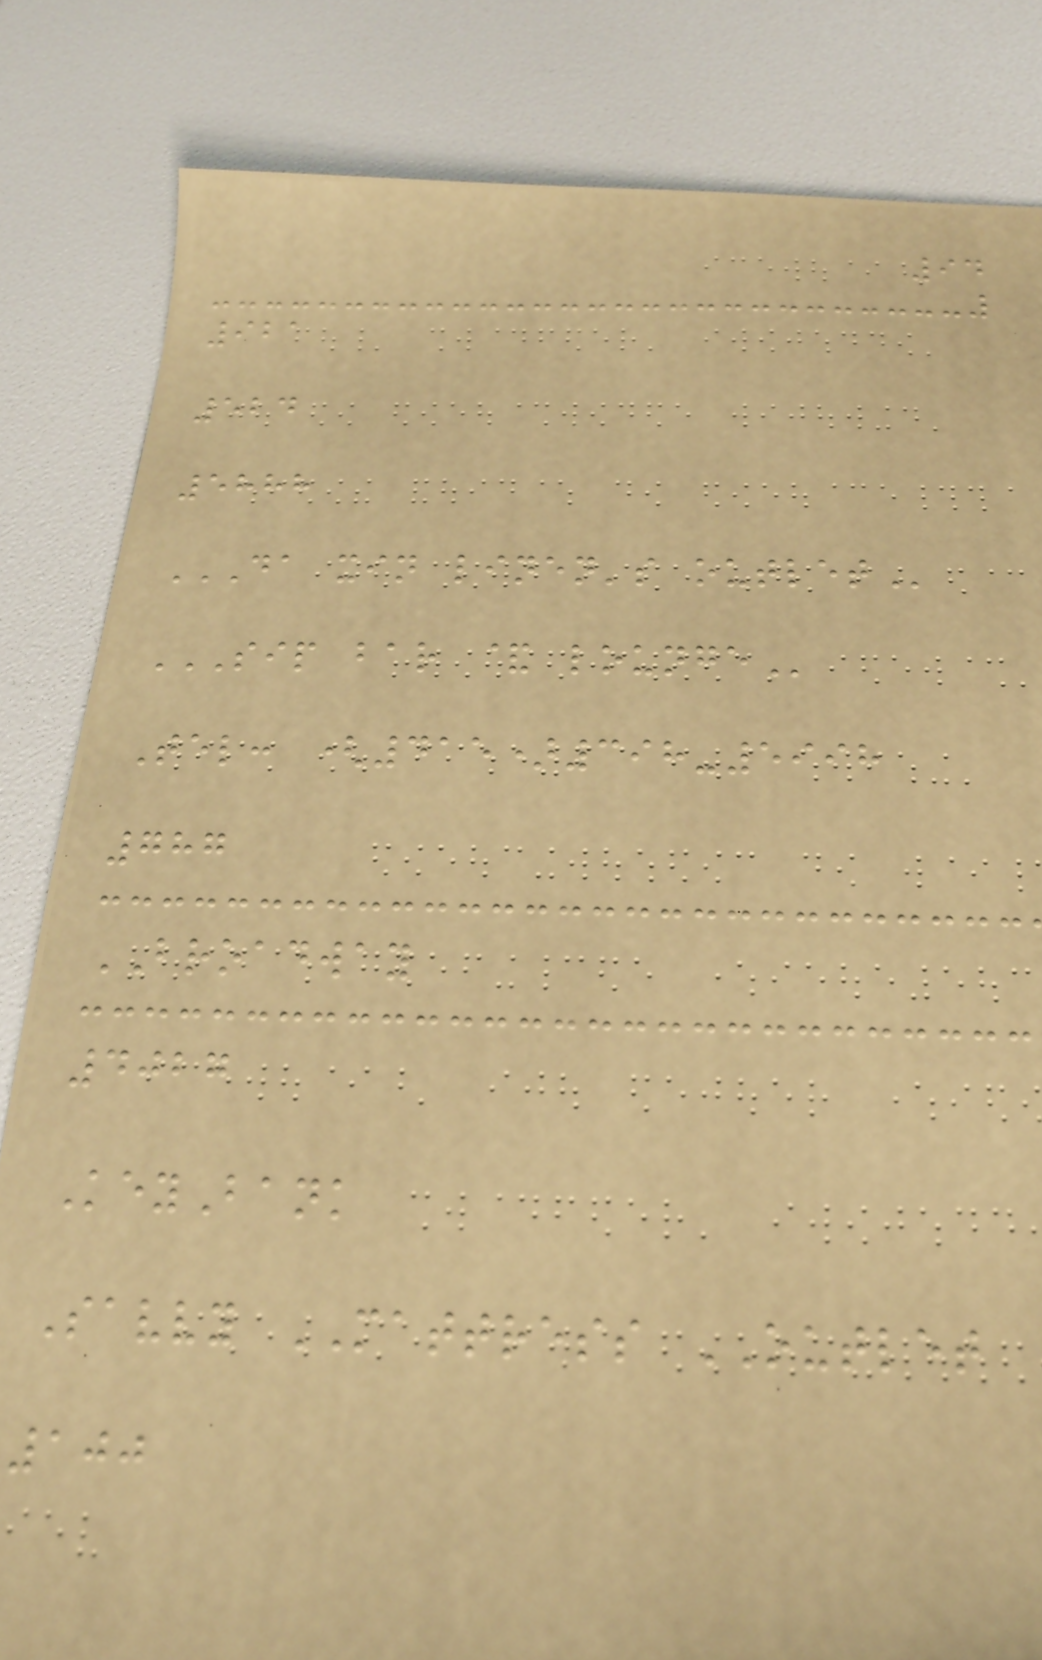94
921
524
5888
DA XIN LINEN'S OUTLET
SIP BAR & LOUNGE
Tel: (415)398-5998
787
BROADWAY
4027
KeyBank
Savvy MATTRESS OUTLET
100
